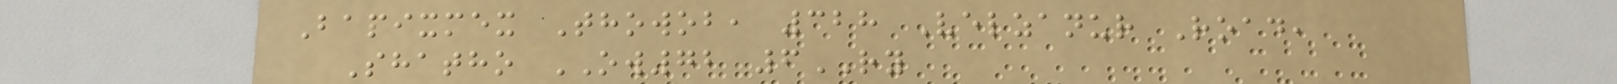Bapixmex Thowob, 328 Velzanur Road,
Shatho OW72 6RY
